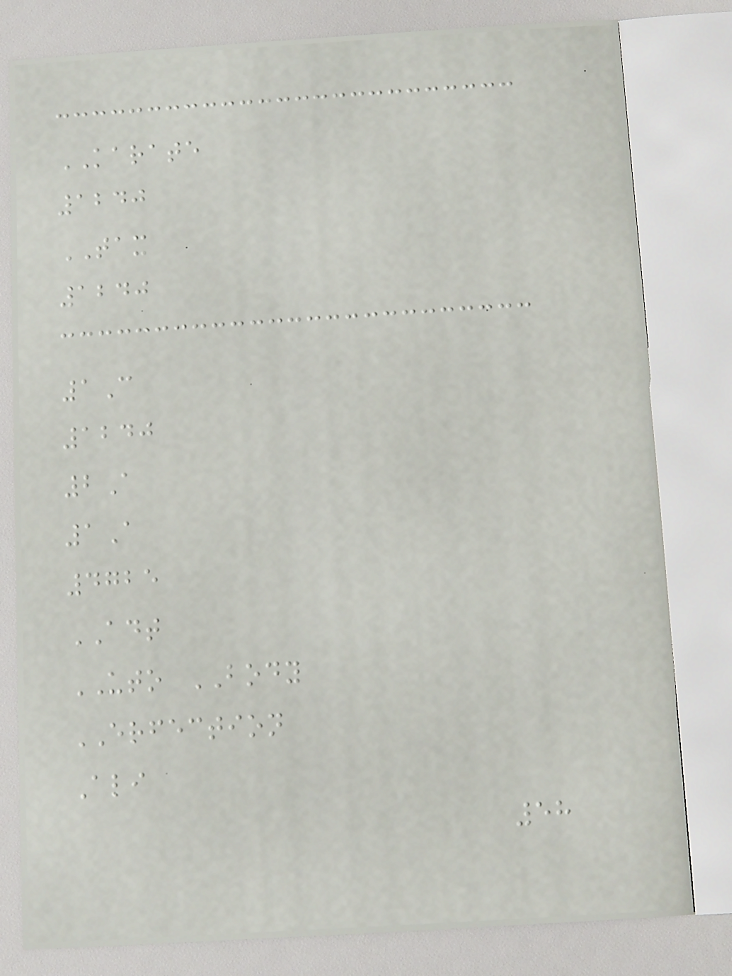KARATE
1240
TAX
1240
1C
1240
2A
1A
4725
ADT
UTO BODY
ERFECTION
Ali
58
